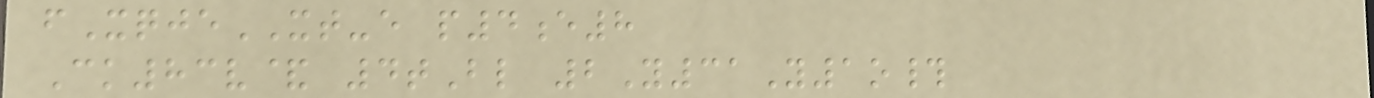fXqjeXT-e p4e8
Ck83v& 4tBl 2Y31Y1o#
